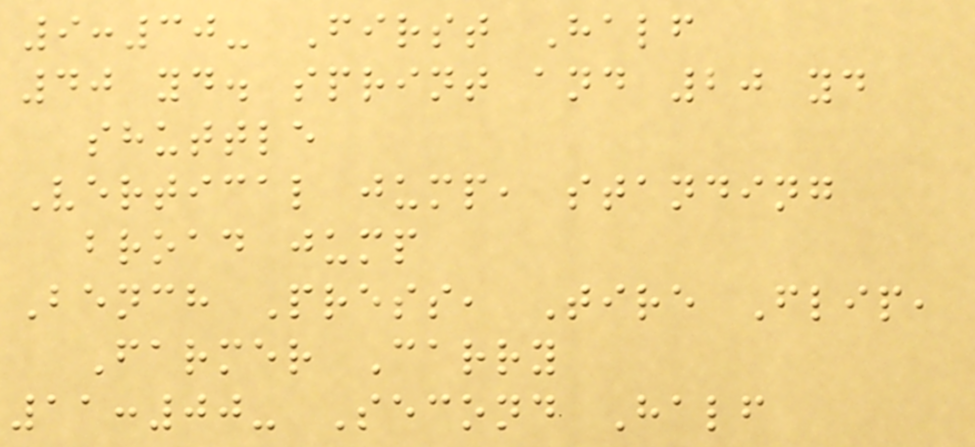9:30- First Half
40 yd. sprint and 20 yd
shuttle
Vertical jump, standing
broad jump
Bench Press, Tire Flip,
Farmer Carry
11:00- Second Half
